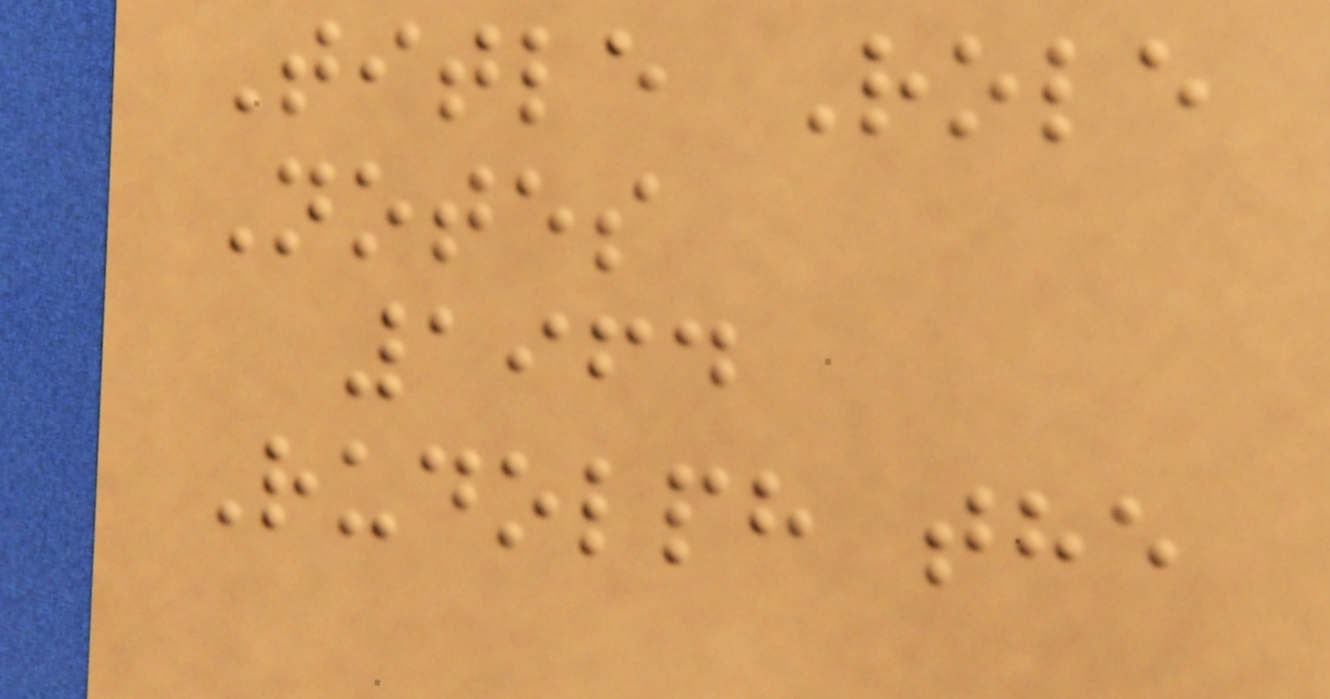Title Role
Notes
1964
Rudolph the
